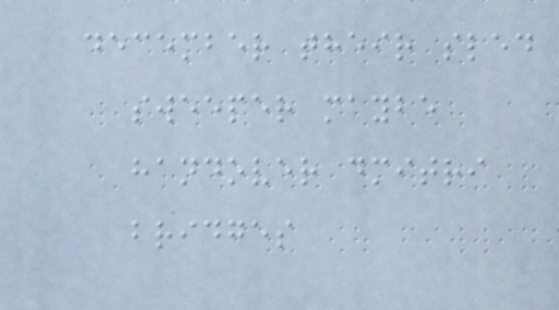december their sled
sweeper maybe
handover dmitri
bridges
